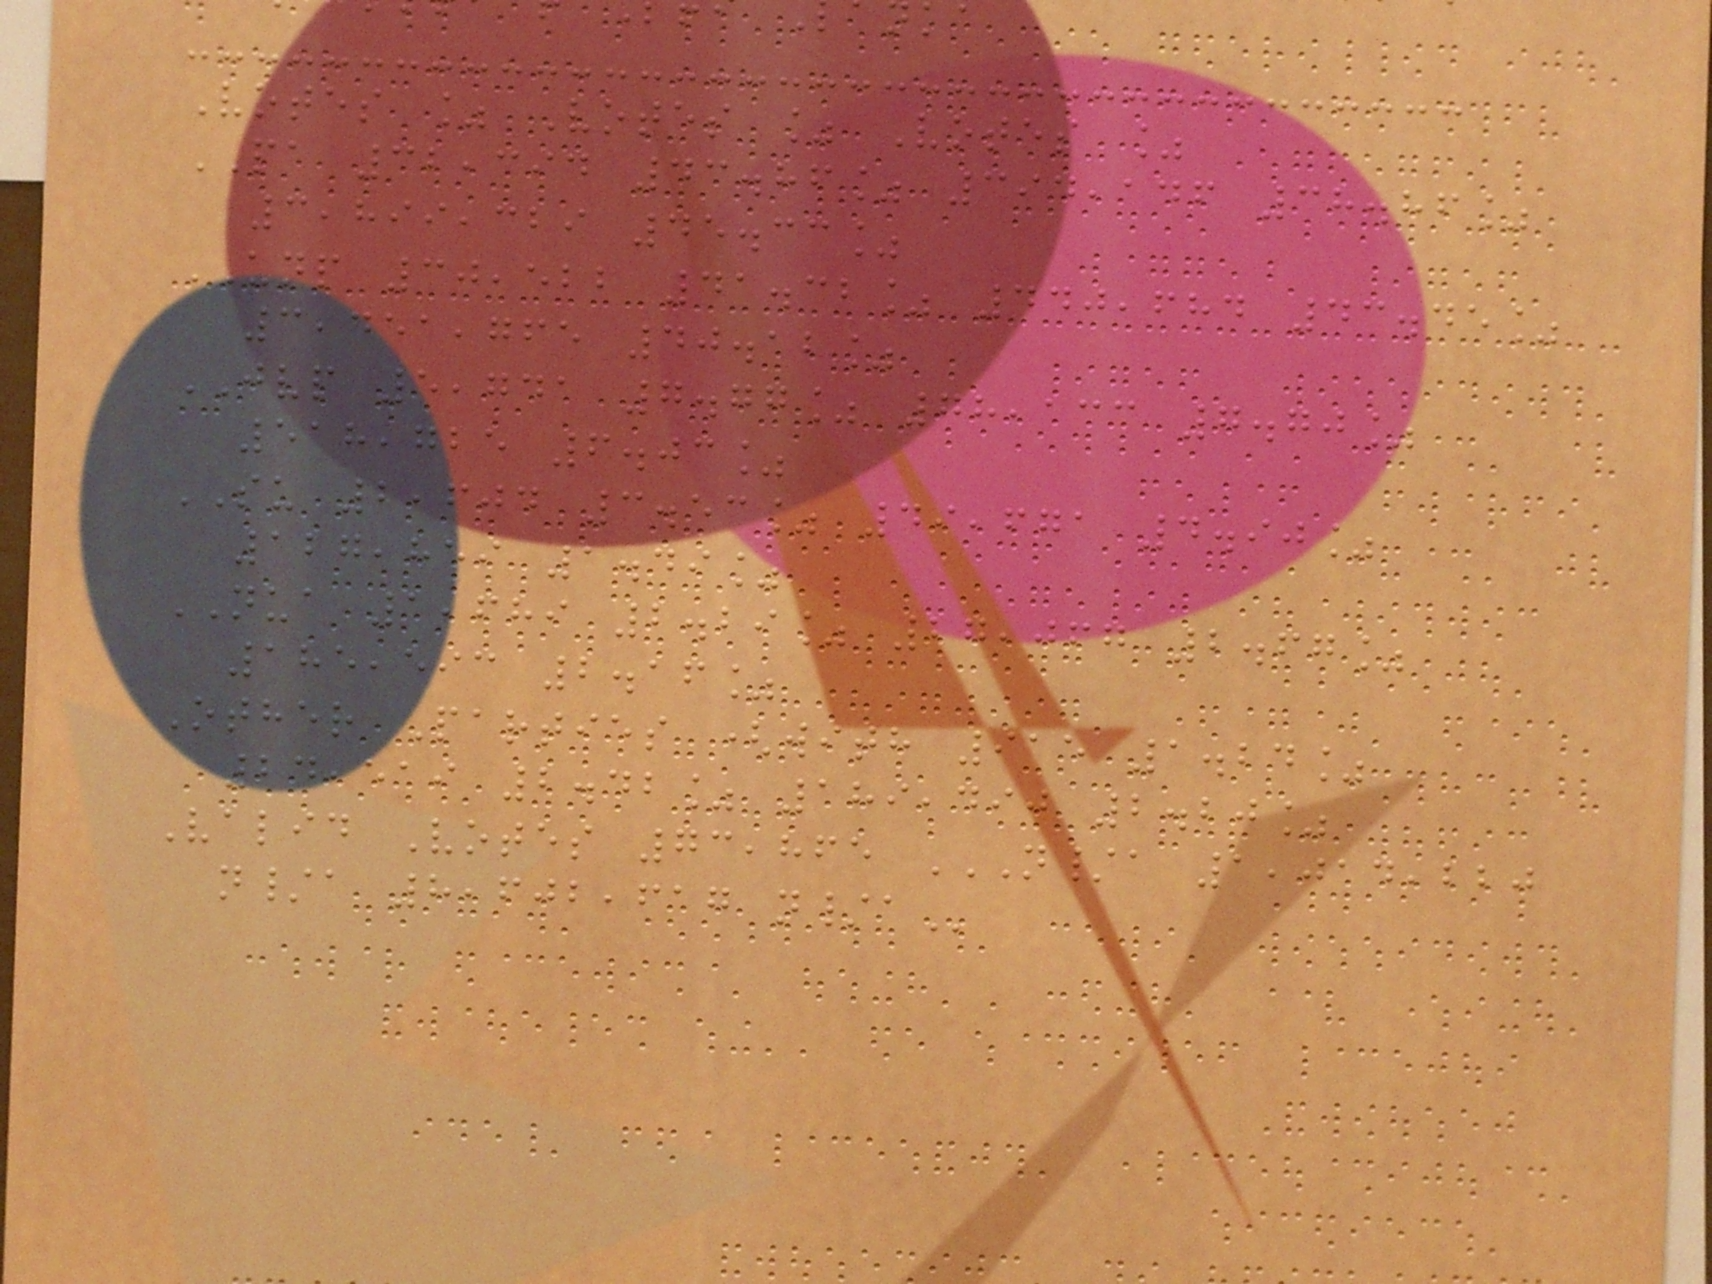Votes % Votes % Votes %
PA 32,394 43.86% 394,146 38.86%
3,899,329 45.33%
UNP 30,522 41.32% 440,684 43.45%
3,451,765 40.12%
JVP 5,741 7.77% 78,133 7.70%
518,725 6.03%
SU 2,604 3.53% 49,671 4.90%
127,859 1.49%
NUA 1,689 2.29% 27,067 2.67%
185,593 2.16%
Other Parties (with 915 1.24%
24,519 2.42% 189,490 2.20%
Valid Votes 73,865 N/A 1,014,220
n/a 8,602,617
